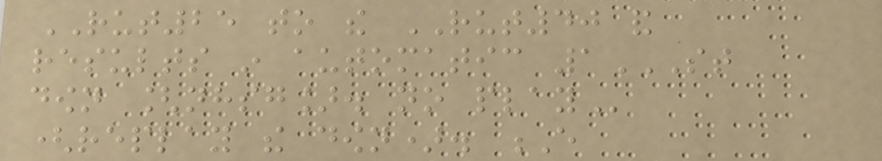RUT25 to the RUT40 and
results in automatic 1ST
DOWN [NHSG]. NO PLAY
(replay the down). E
